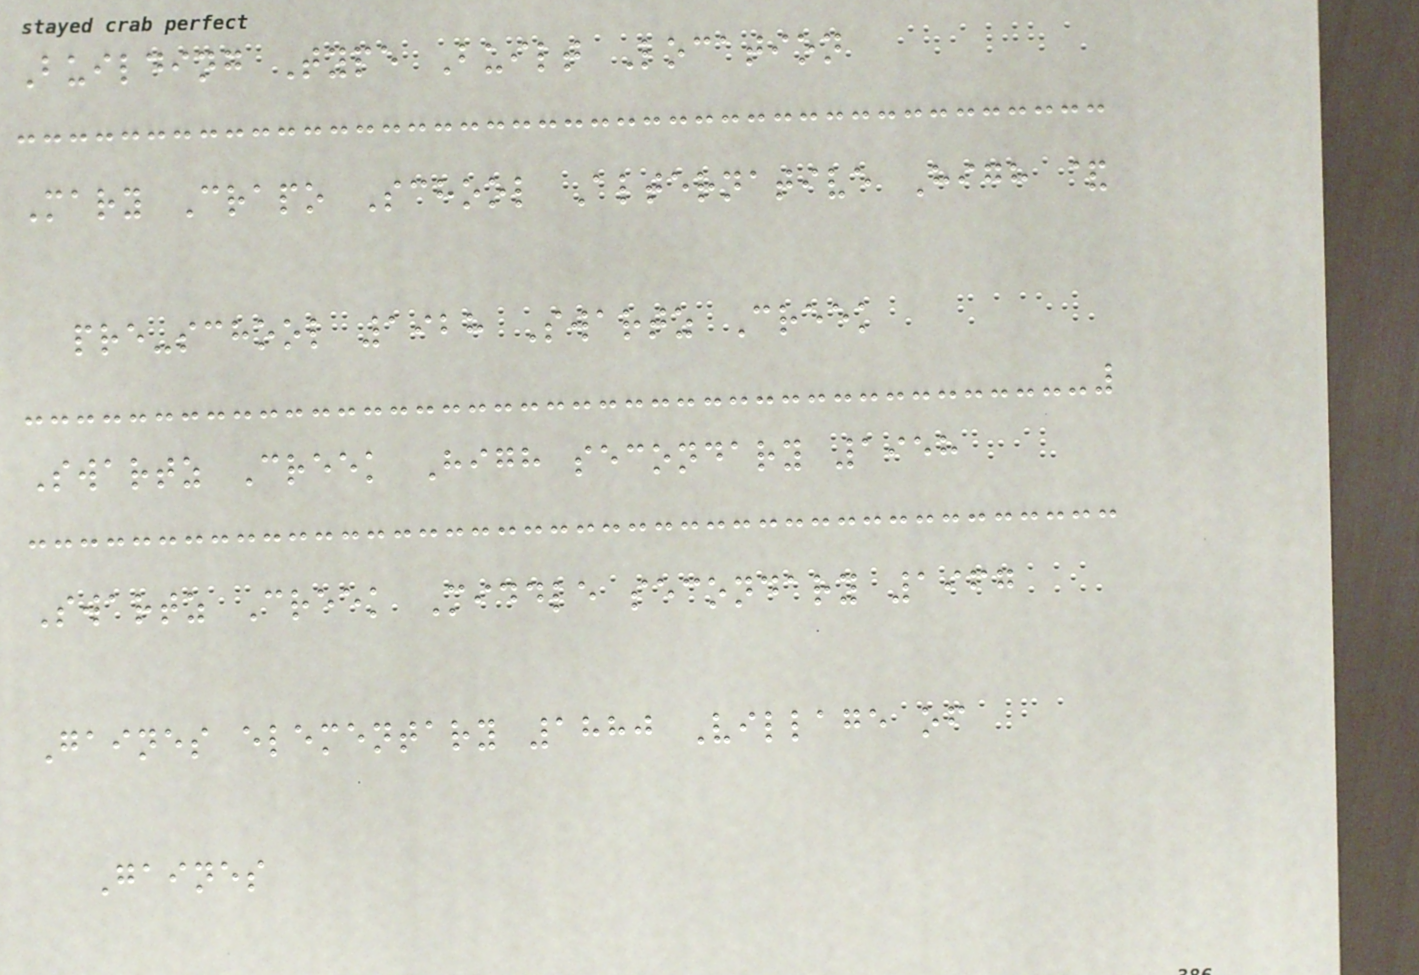Building Type Built Location
Mary Crapo School Alternative High &
pre-school 1928 Swartz Creek
Swartz Creek High secondary 1958
Swartz Creek Middle secondary 1967
Gaines elementary 1880 Village of
Gaines
